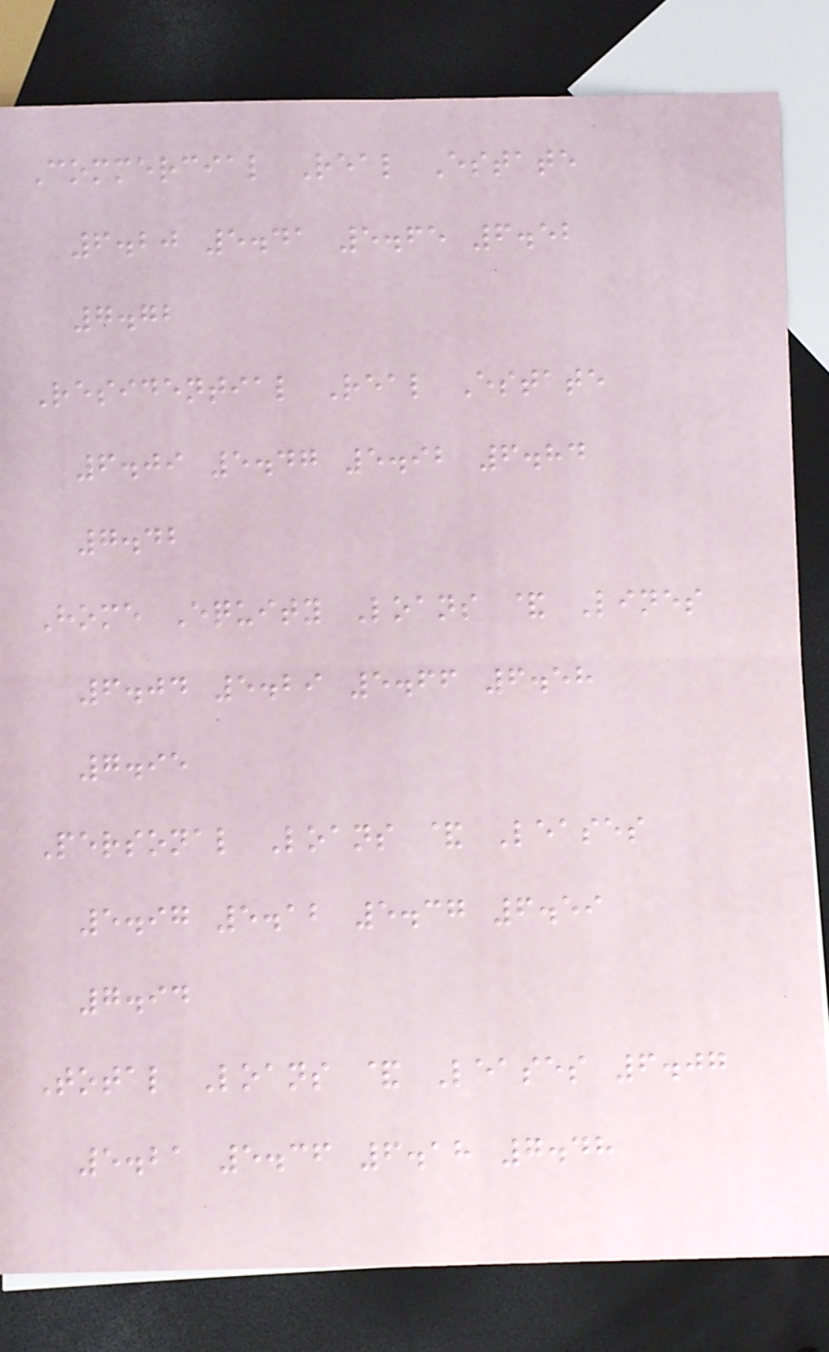Commercial Real Estate
6.20 5.41 5.65 6.52
7.72
Residential Real Estate
6.09 5.47 5.92 6.84
7.42
Home Equity Loans & Lines
6.04 5.29 5.66 6.58
7.95
Personal Loans & Leases
5.97 5.12 5.37 6.59
7.94
Total Loans & Leases 6.07
5.21 5.36 6.18 7.48
